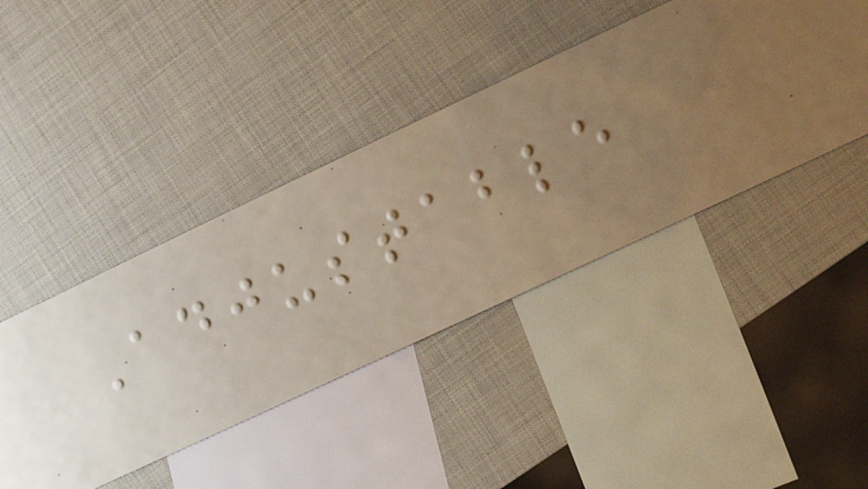Adjustable
